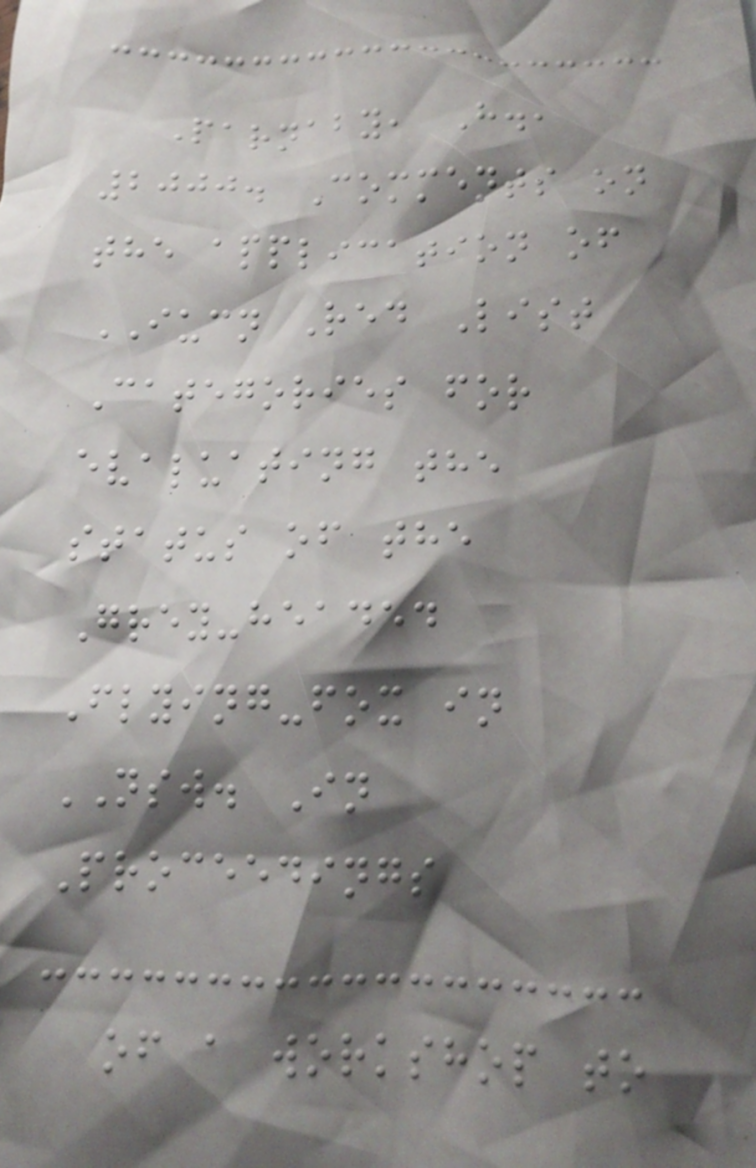Parnaby, H.,
2000. Comments on
the application of
IUCN Red List
Categories for
evaluating the
status of the
Grey-headed
Flying-fox in
NSW. In
Proceedings
of a workshop to
